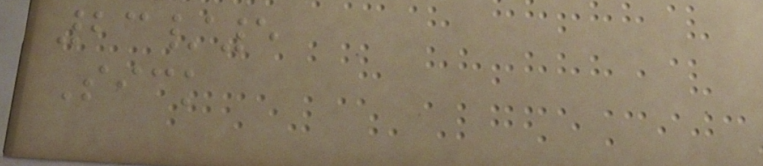23/5
Sick
